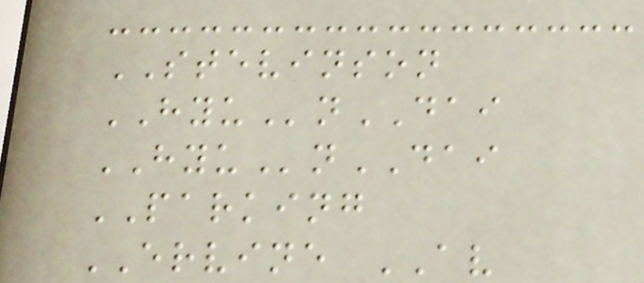STEVINSON
HYUnDAI
HYUnDAI
PARKING
ERVINE AV
